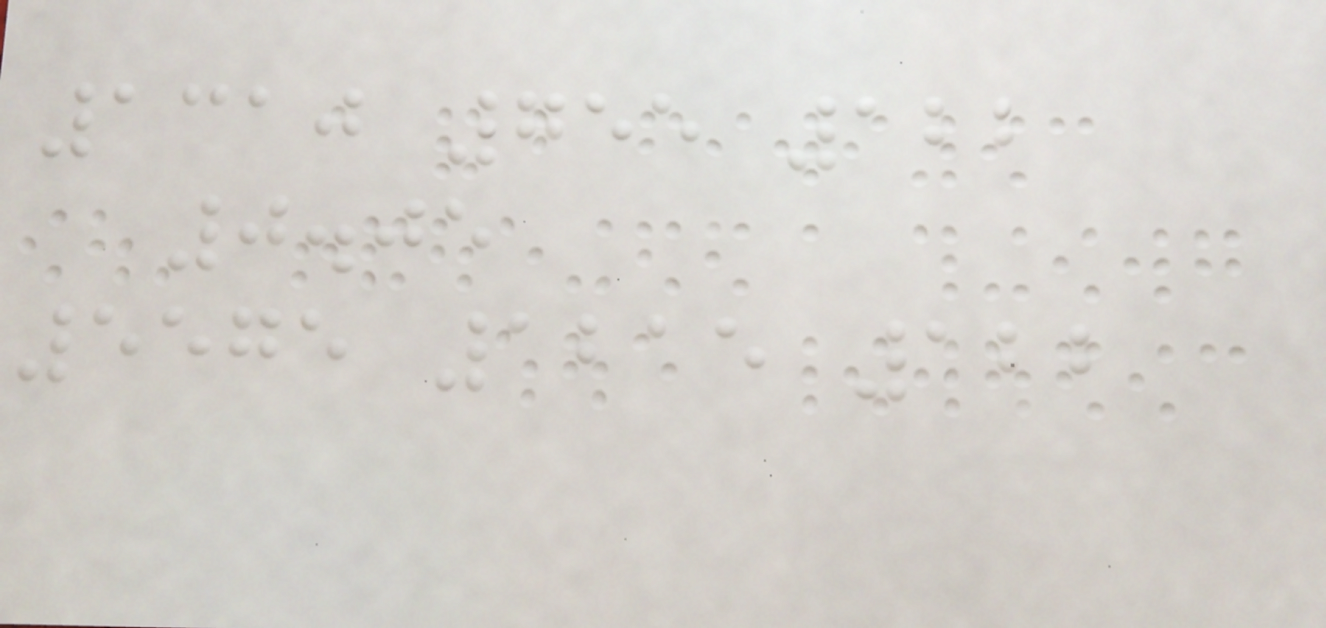1310 755 122
0.05
5575 1215 122
